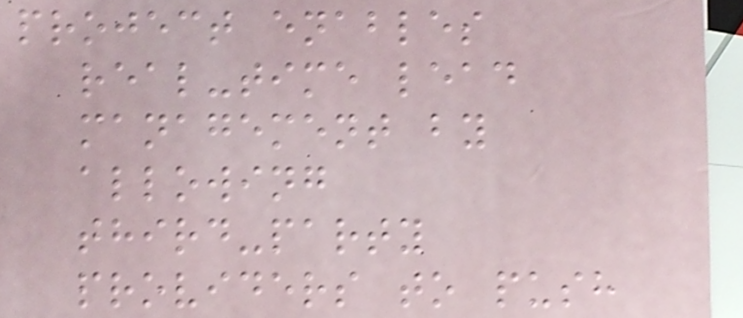project enables
real-time lead
management by
allowing
third-party
providers to push
